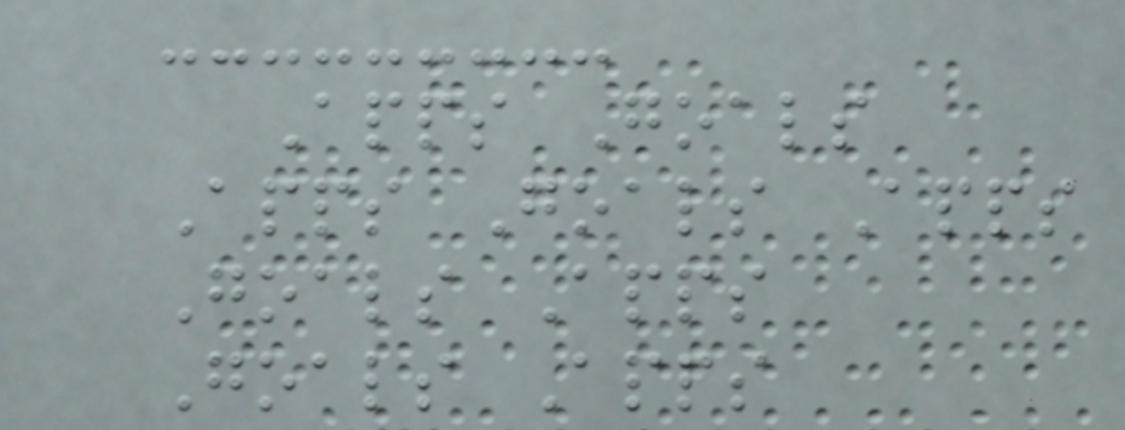Apps Goals
Apps Goals Apps
Goals Apps
Goals Apps
